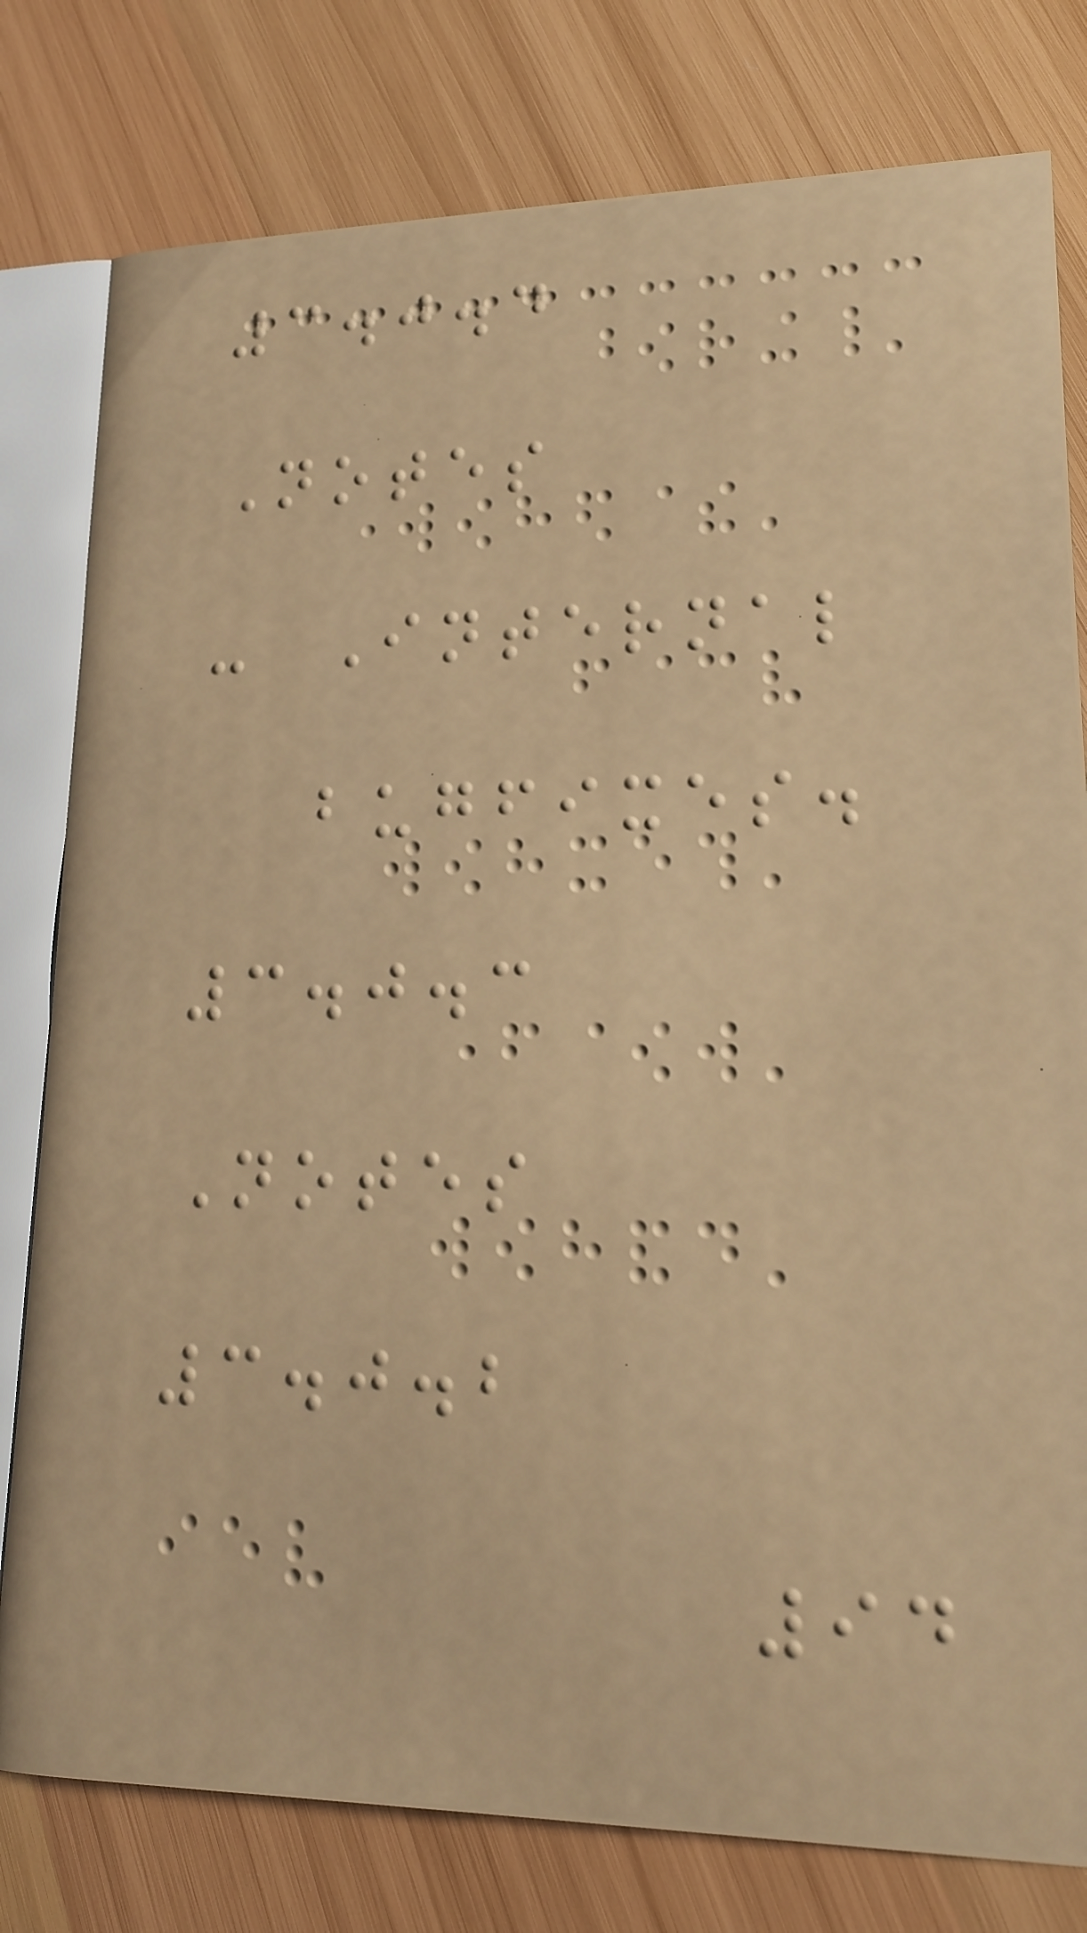3.0.4
Notes
- Internal
bugfixes.
3.0.3
Notes
3.0.2
94
